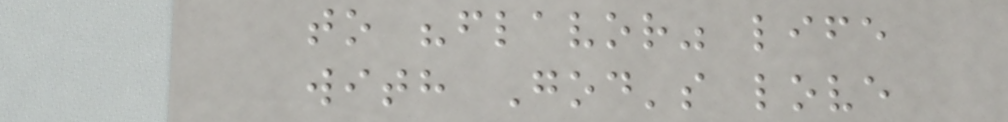to "flavor" life
with God's love
